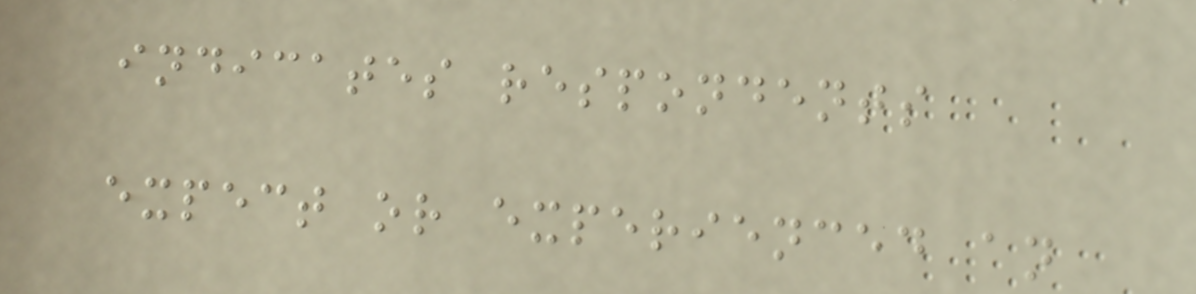indicates respondents
expect or experienced an
